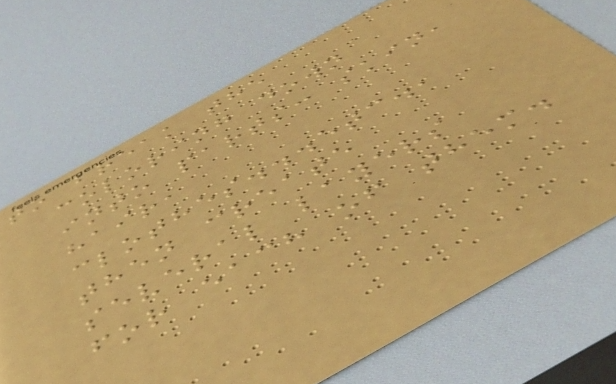to break the
coloring down
into parts: skin,
hair,
clothes...etc.,
then create
several layers
for each of them.
